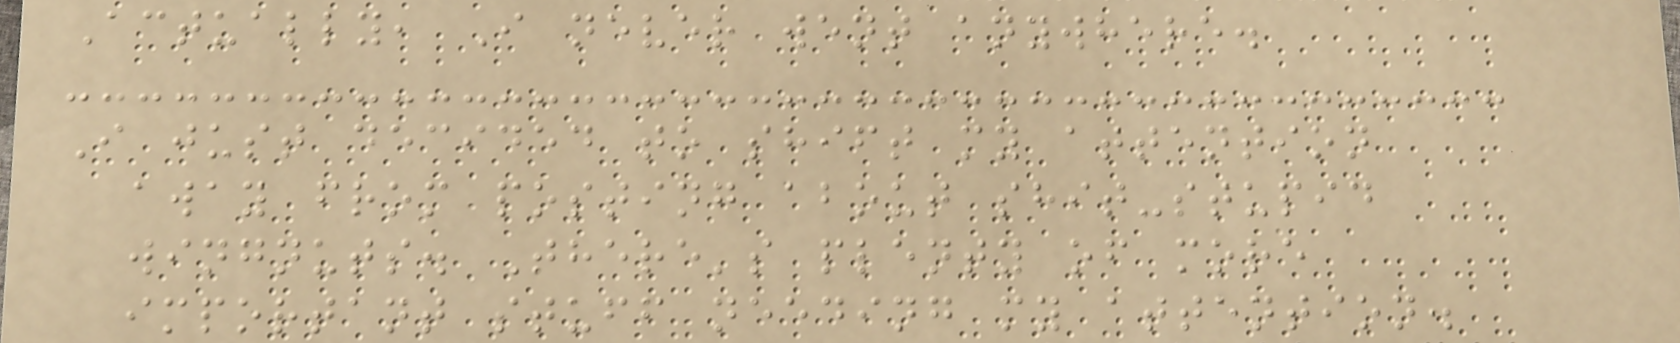Actually, I never went anywhere.
I just decided to shift my attention
away from posting about shit-stupid
wingnuts. There's plenty of more
important stuff needing my attention.
